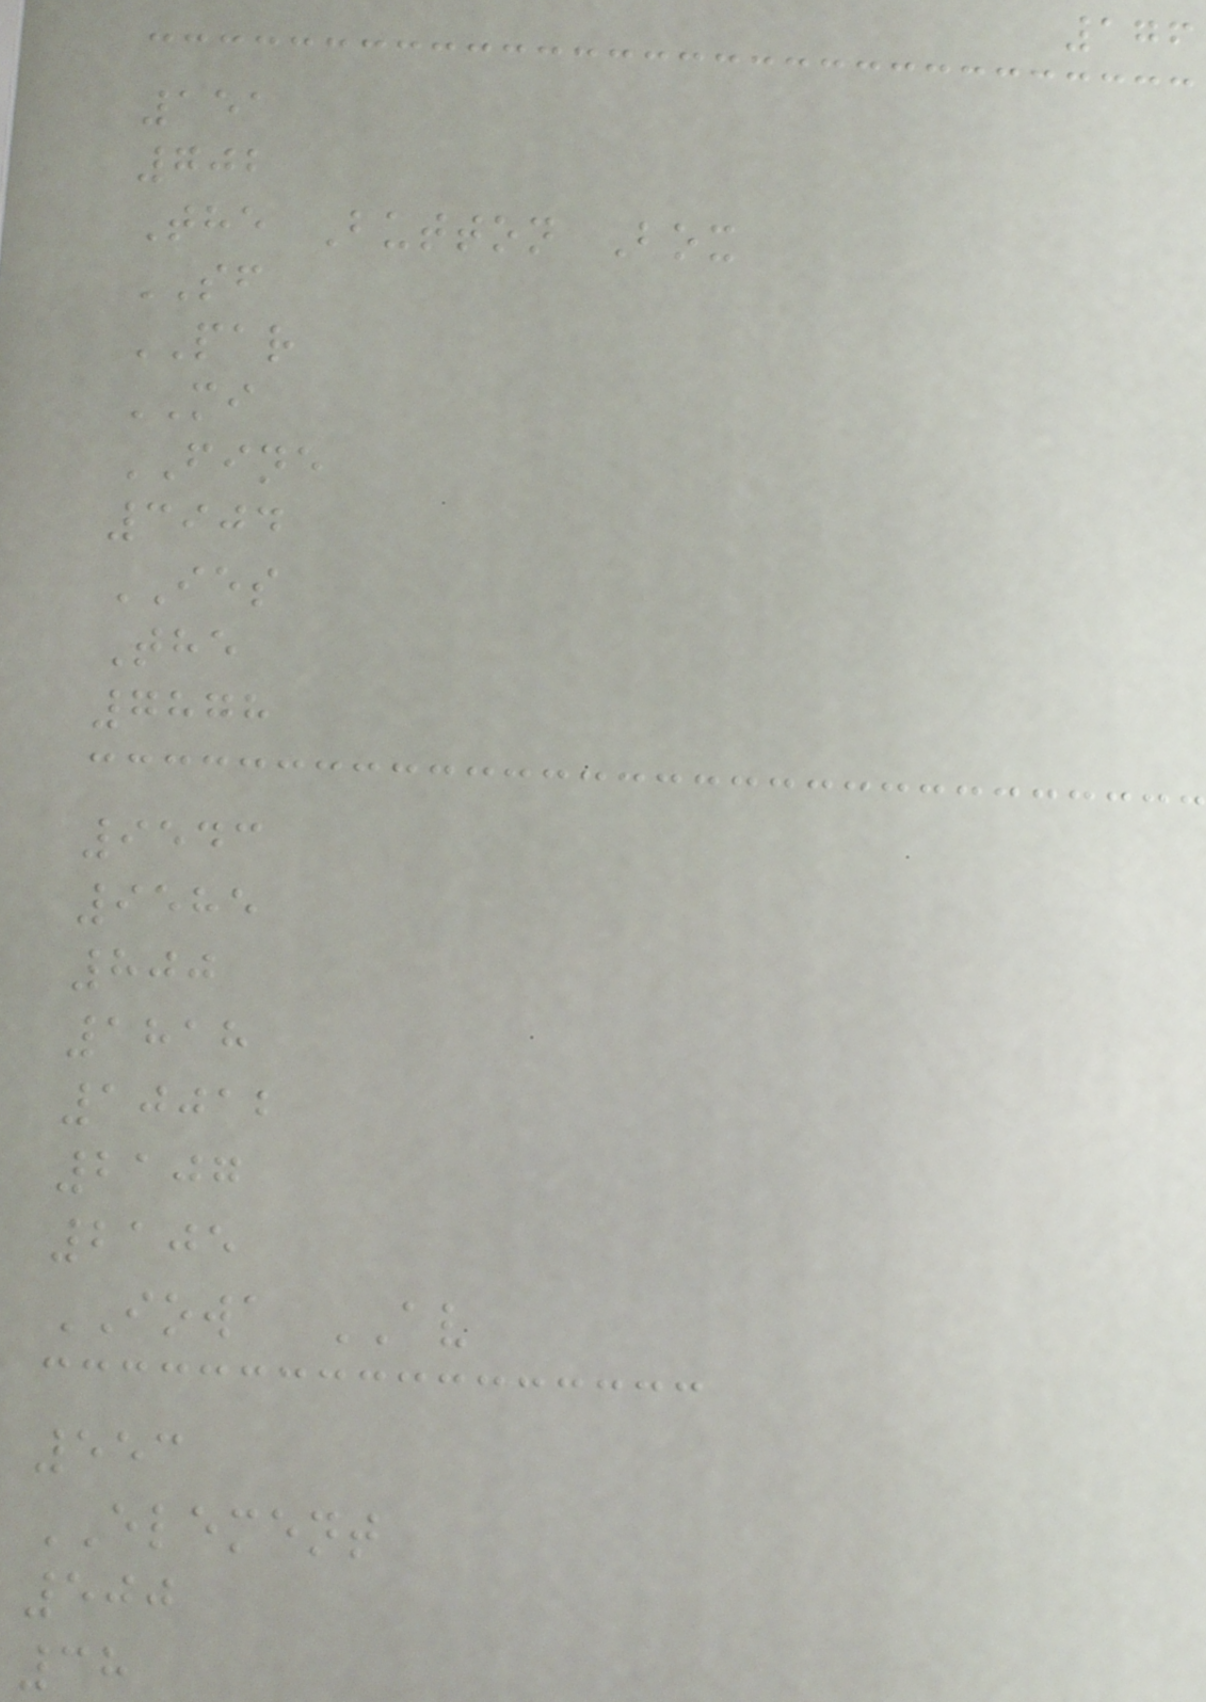176
151
702
The Button Box
SF
PAR
MI
FINE
3904
IES
The
7878
9543
9585
800
1818
10012
2107
2105
IOWA AV
553
ELEMENT
500
38
